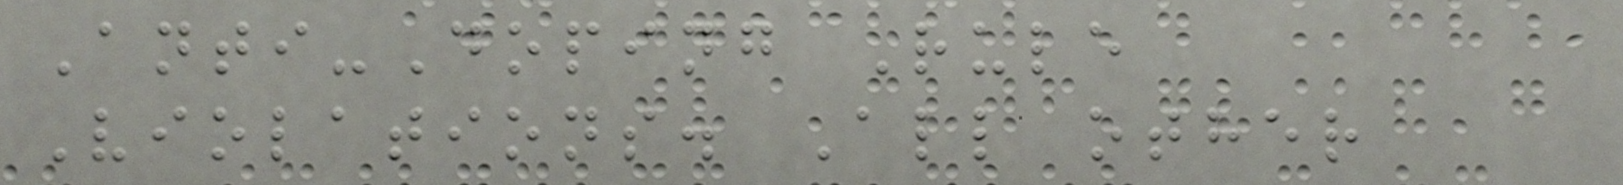Anti-Doping Rule
Violations. All other
